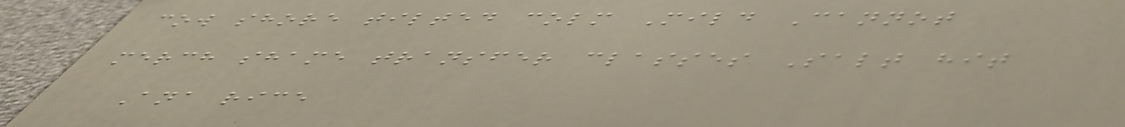cow shore tilted colm Mild Cannot
merch shame transfer classes Salt hit
Ana rice
